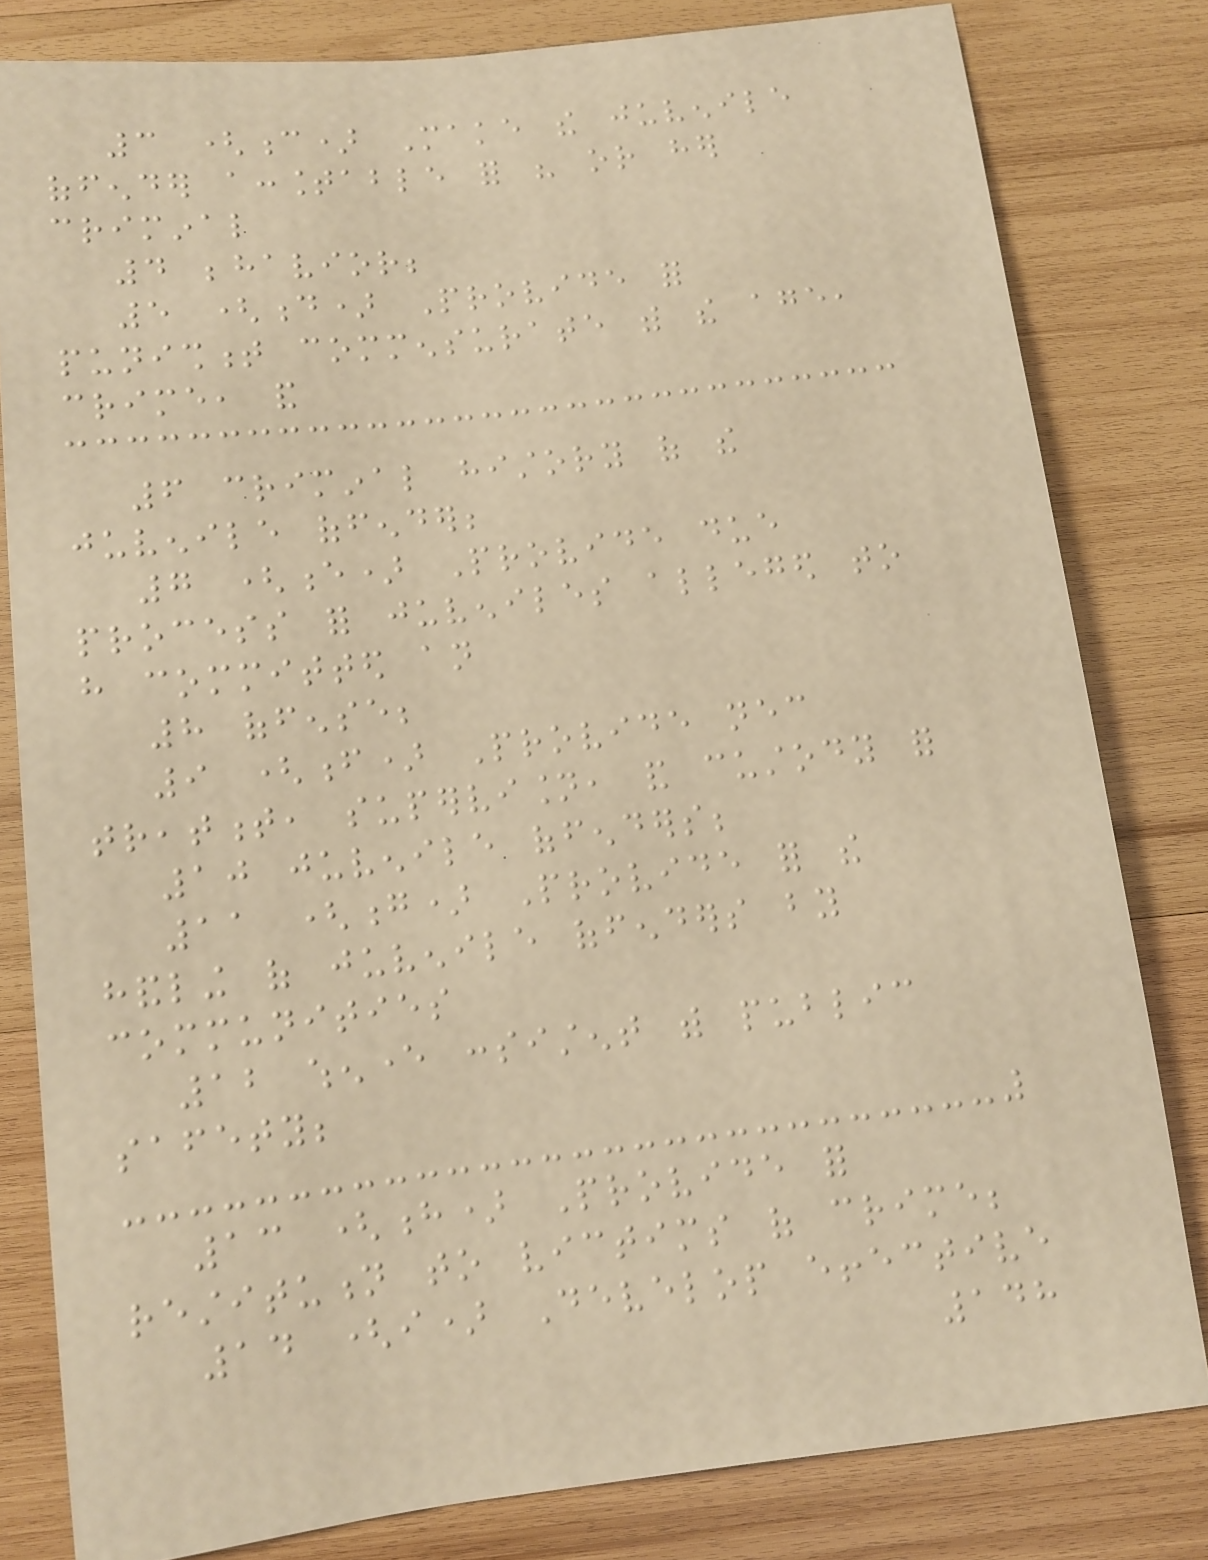3 (c) Make the juvenile
offender accountable for his or her
criminal
4 behavior;
5 (d) Provide for
punishment commensurate with the age,
crime, and
6 criminal history of the
juvenile offender;
7 (e) Provide due
process for juveniles alleged to
have committed an
8 offense;
9 (f) Provide necessary
treatment, supervision, and custody for
10 juvenile offenders;
11 (g) Provide for the
handling of juvenile offenders by
communities
12 whenever consistent with public
safety;
13 (h) Provide for
restitution to victims of crime;
14 (i) Develop effective
148
